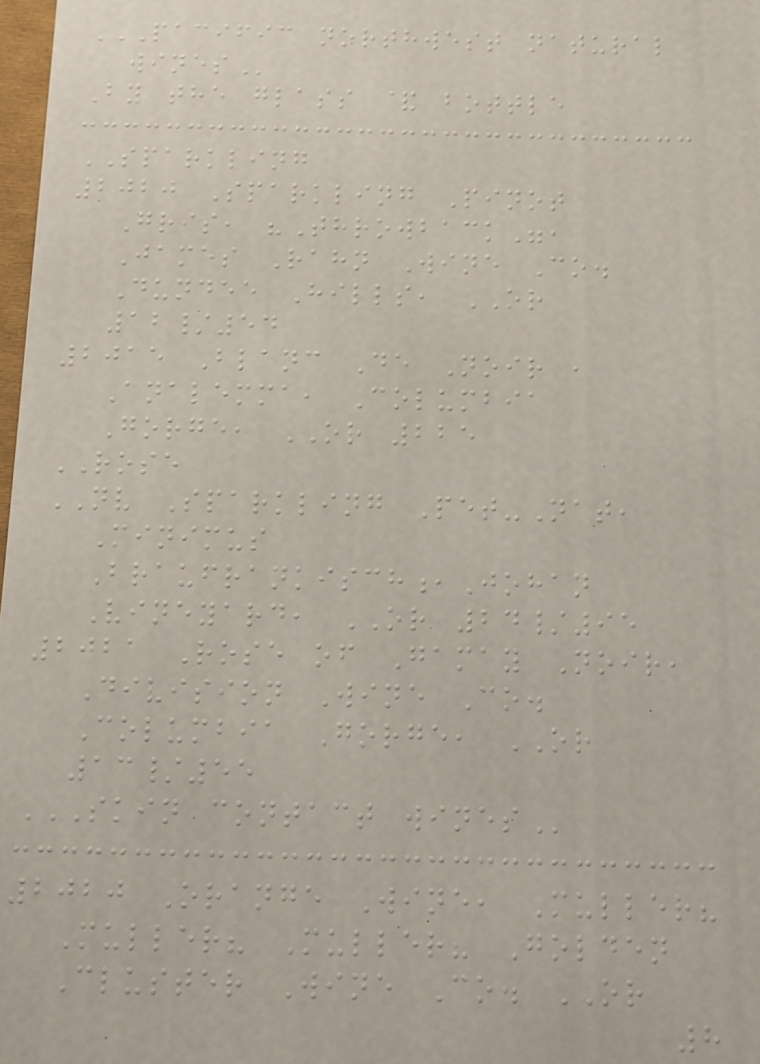PACIFIC NORTHWEST NATURAL
WINES
By the glass & bottle
SPARKLING
2020 Sparkling Pinot
Gris, "Throwback",
James Rahn Wine Co.
Dundee Hills, OR
12/54
2015 Blanc De Noir ,
Analemma, Columbia
Gorge, OR 225
ROSE
NV Sparkling Pet-Nat,
Minimus
Braufrankisch,Johan
Vineyard, OR 24/95
2021 Rose of Gamay Noir,
Division Wine Co.
Columbia Gorge, OR
13/55
SKIN CONTACT WINES
2020 Orange Wine, Muller?
Muller? Muller? Golden
Cluster Wine Co. OR
8
